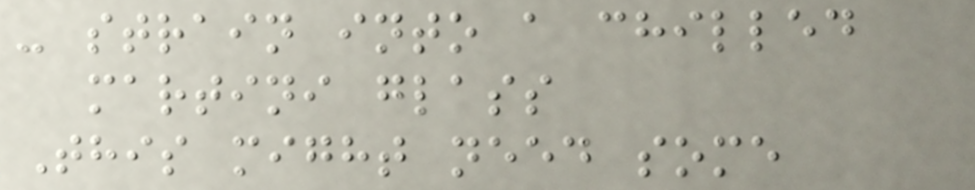- strain into a chilled
martini glass
This might need some
